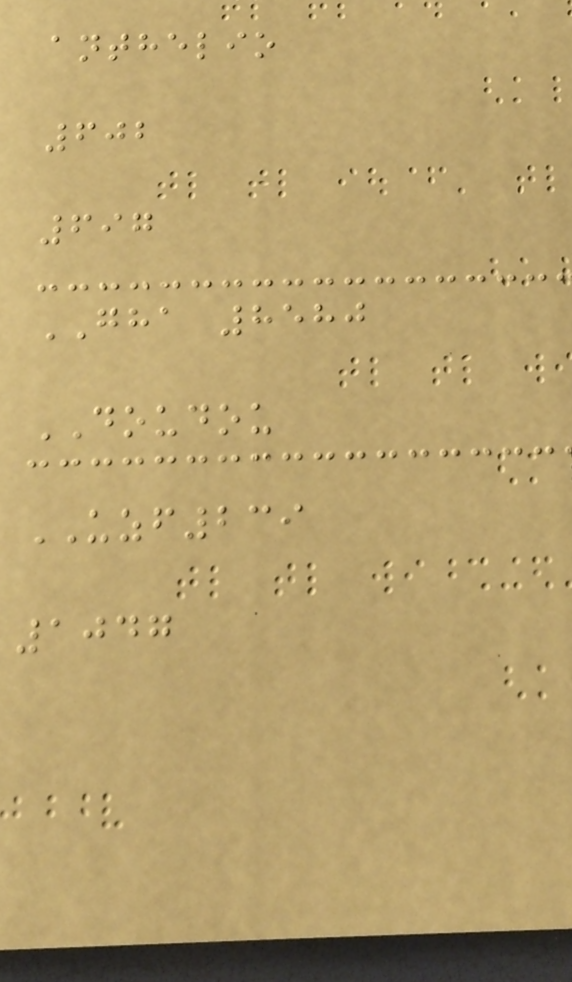anthelio
602
697
GHA 8580
DOUDOU
UZF239
1047
